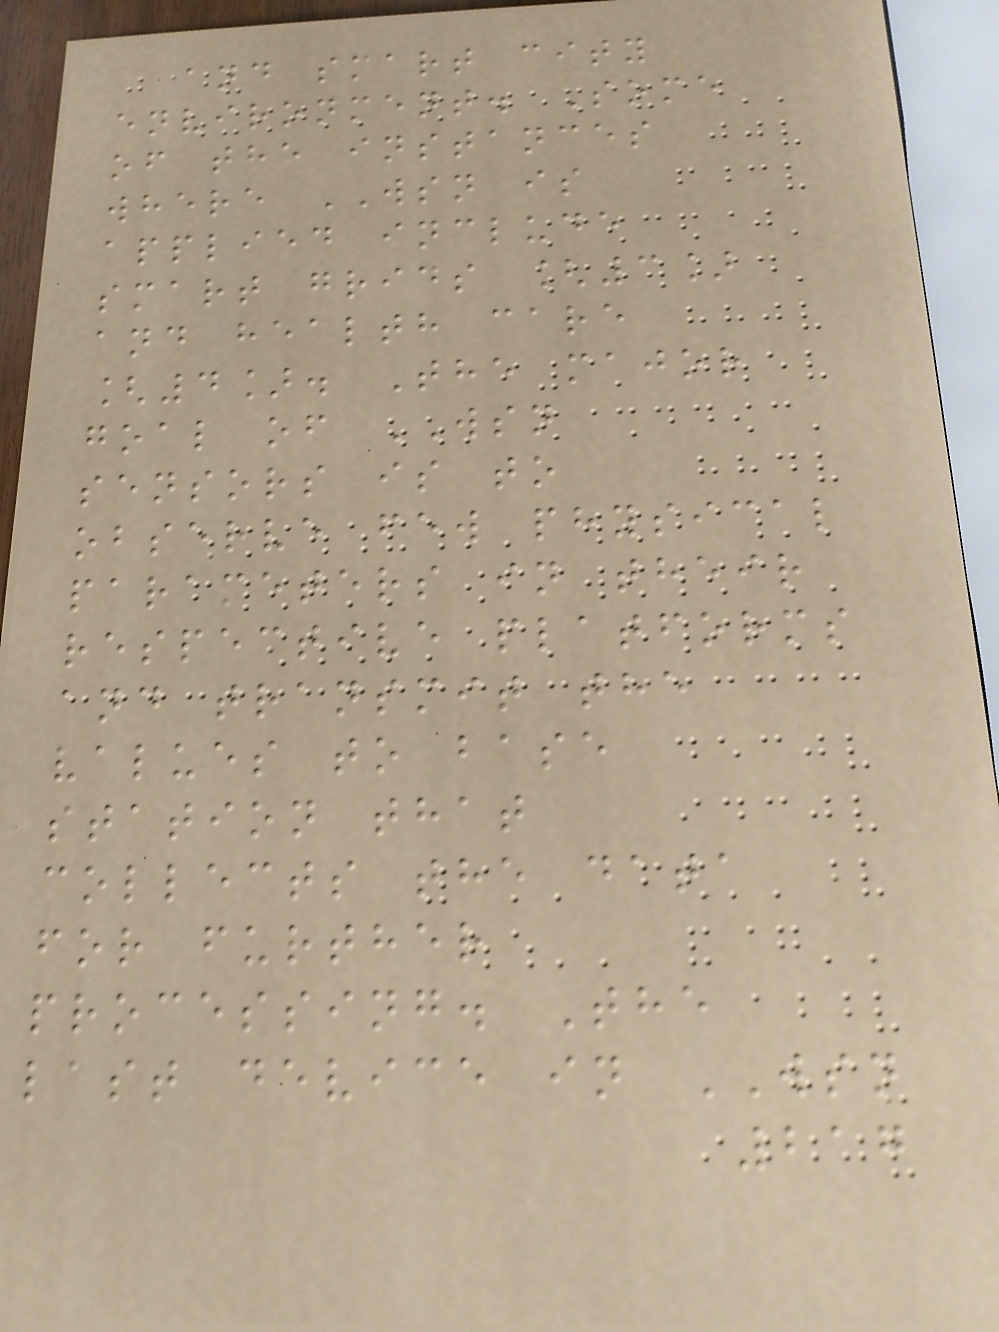and smart city
environment. Some
of the instances
where WSN is
applied include
smart grids [3]
and health care
[4]. The major
goal of WSN
sensors is to
observe few physical
parameters in their
respective platforms
and transmit the
values to base
station that
collects the data
for further
processing. The
last device in WSN
217
